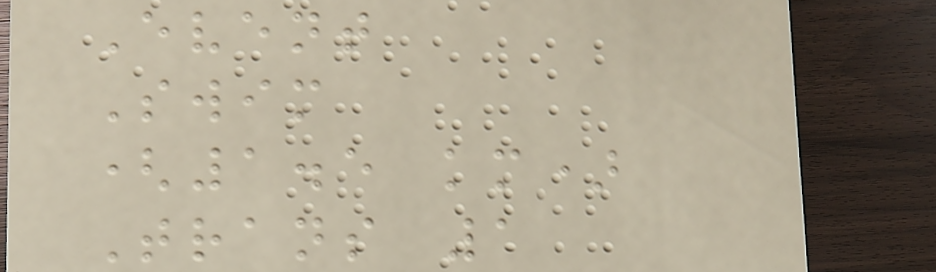Event
Swim
(1.5 km)
Trans 1
